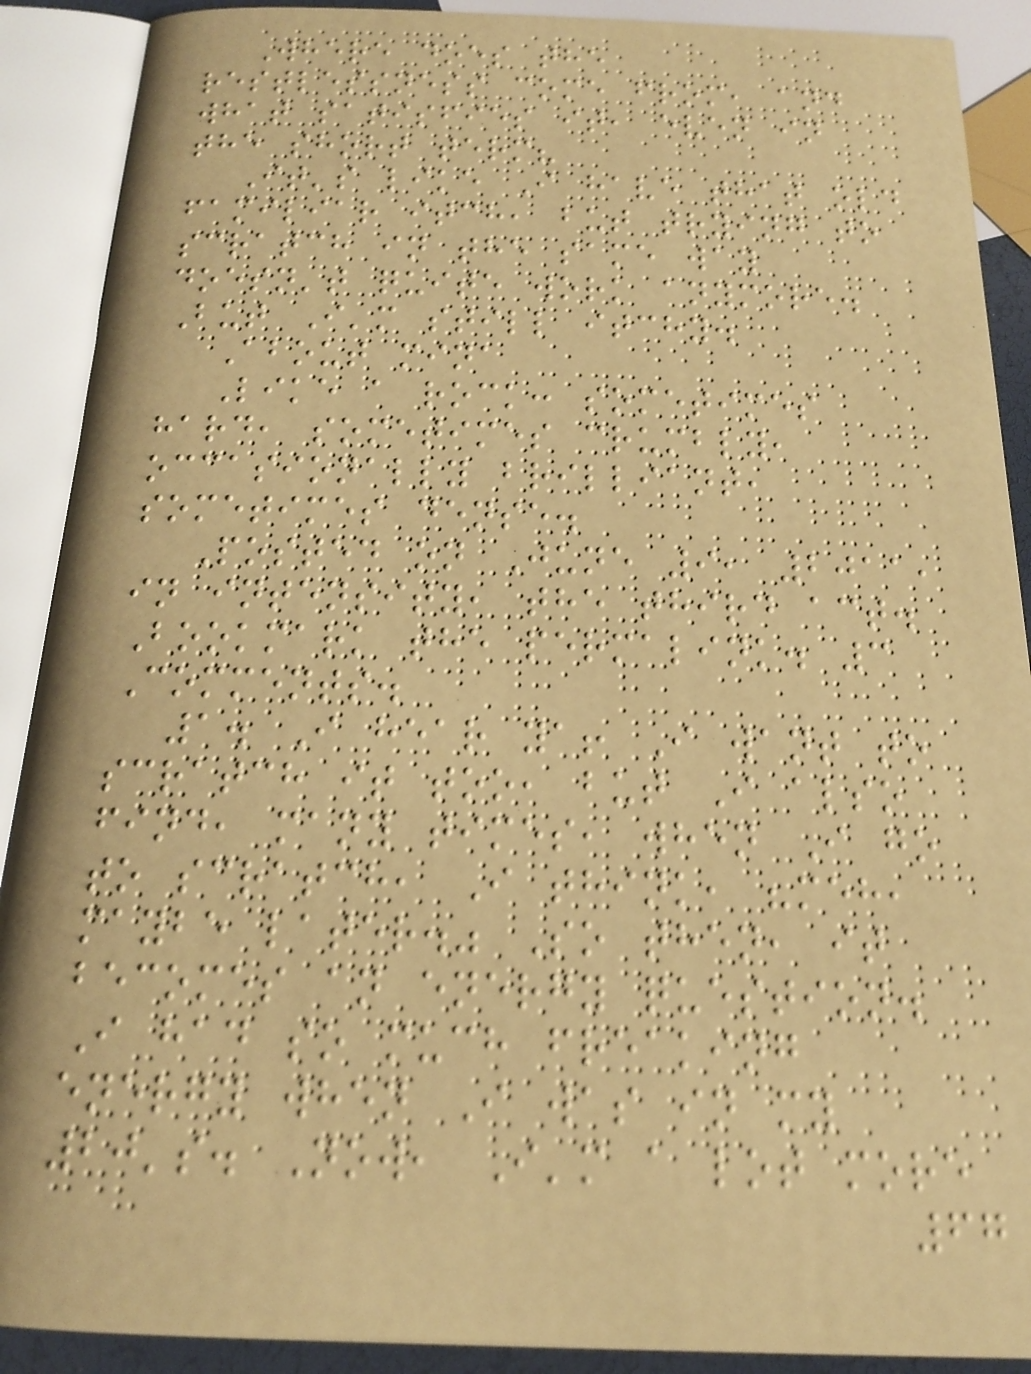Where does the
restlessness come from, and
what satisfies it, even in
the short term?
It's like I have that old
familiar itch, but trying to
scratch in the same way
doesn't quite work anymore.
But I'm still itchy.
About mina
Like a rock: sometimes
hard, sometimes crumbly,
occasionally brilliant,
sometimes dense.
Posted on June 9, 2011,
in intensity, the third act.
Bookmark the permalink. 3
Comments.
1. I hear ya! I want to
scratch it too, but I also
find, many times, when I go
to scratch, I think, "meh,
maybe later." So then, it
becomes an energy question.
I had so much freaking
energy when I was in my
20's. Now, I'm a lot more
67
